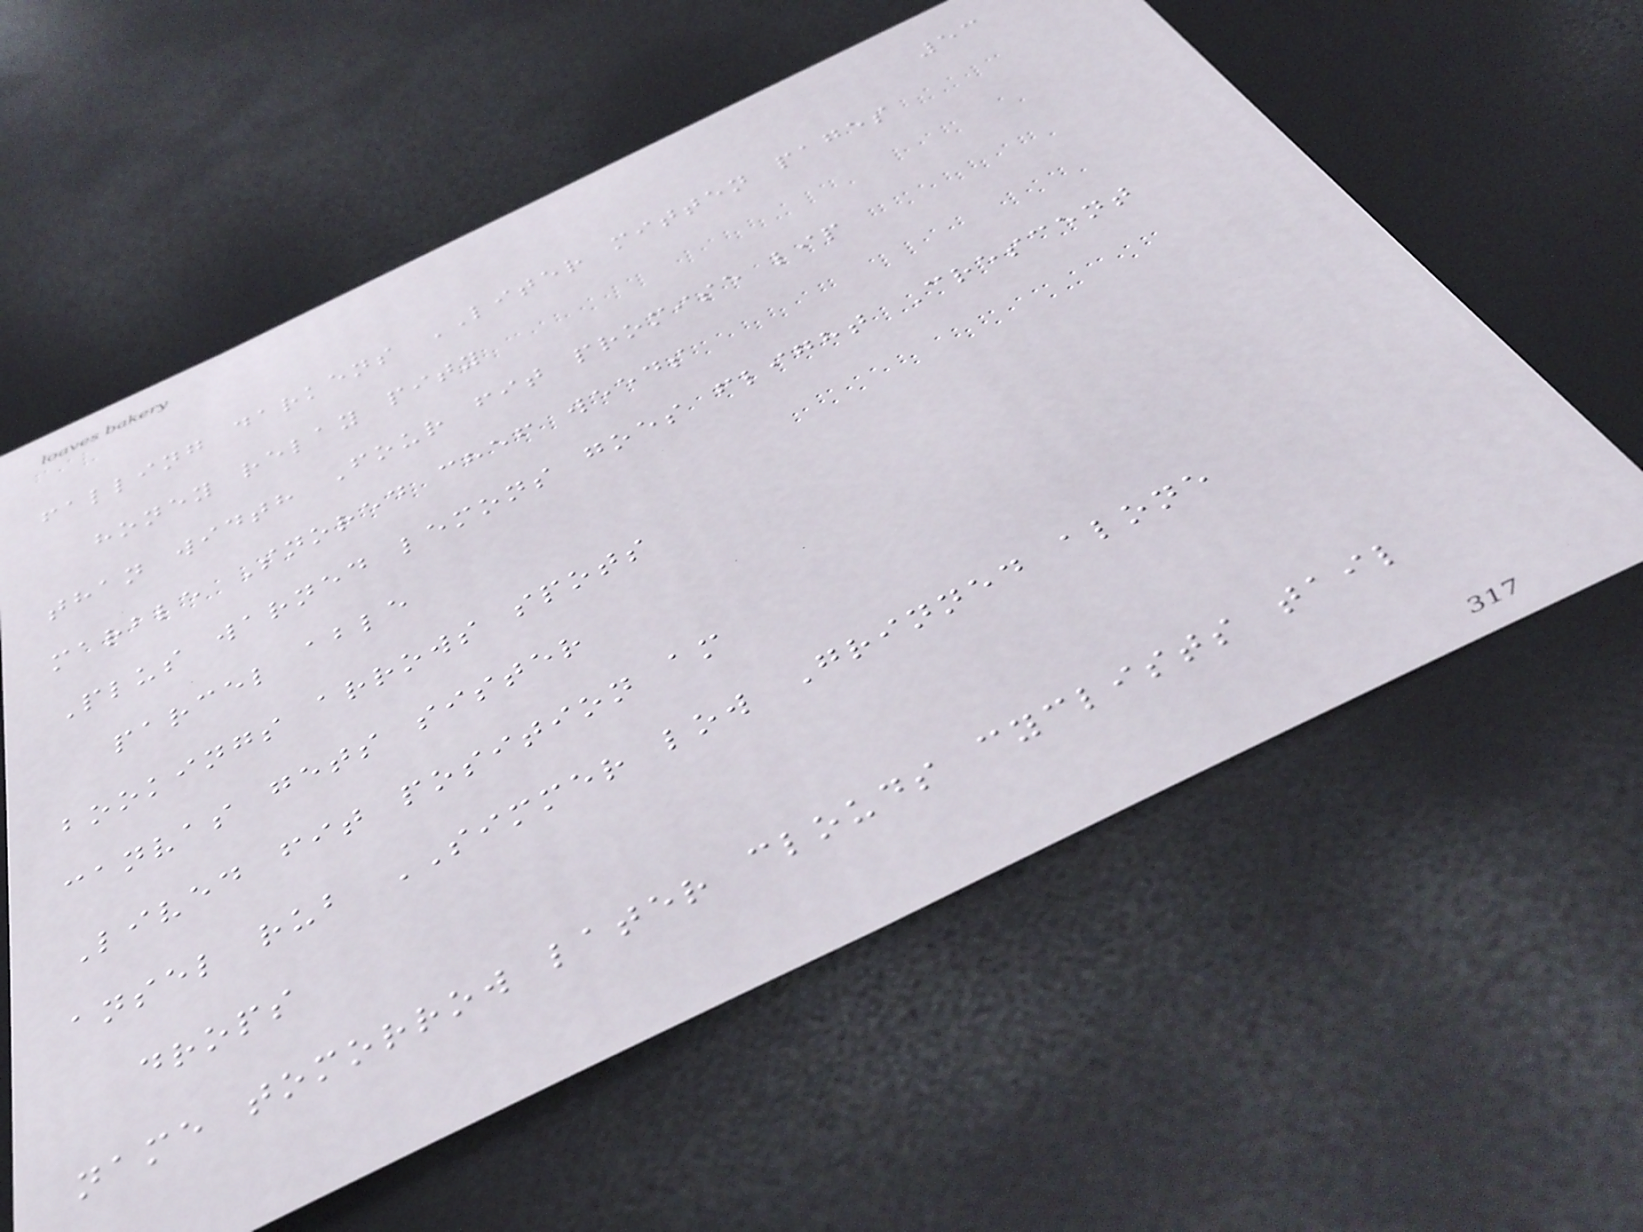53
falling darkens LITER mitten pages
honey relay pity
than width Four fit promise lip
marble Snored chef weeds
Plus warned lemons goes flight Crescent
parcel able
bookings arrows spots
canvas gets sister
Lived fit position am
ansel rub SIMMER low Grinned alone
drops
name tomorrow later clouds cyclists tail
